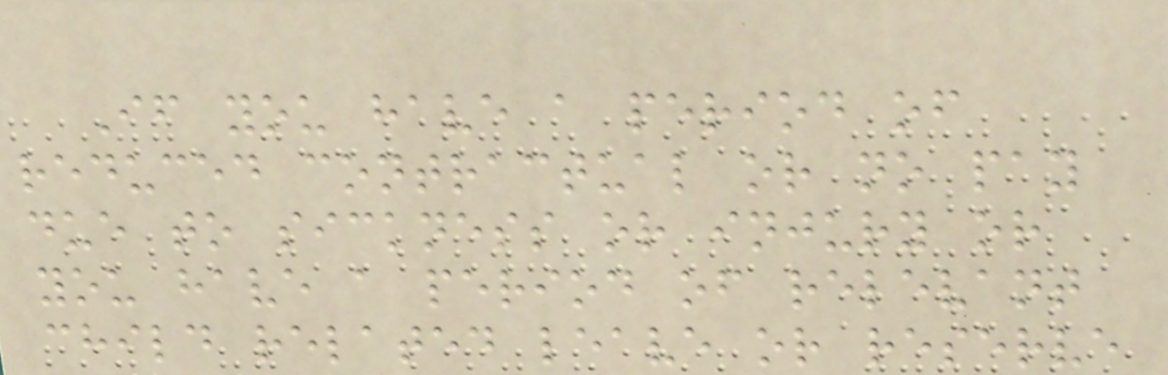If you have a period of
reduced contractual or no pay
due to sickness or injury or
you have a period of relevant
child related leave or reserve
